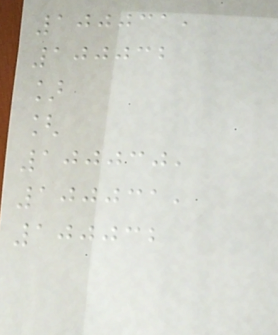100031,
100032
]
[
100030,
100031,
100032
